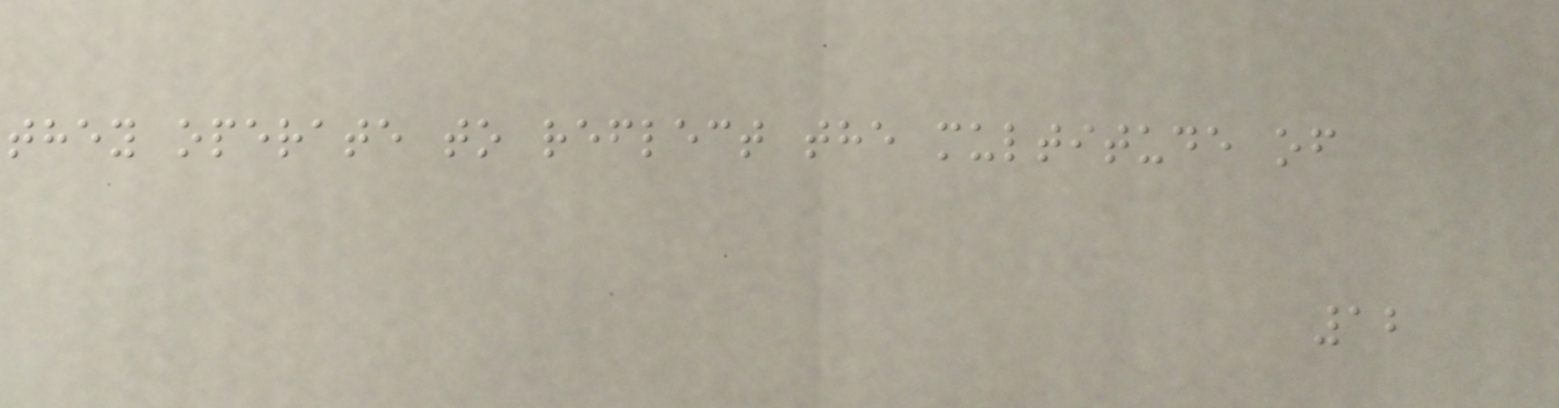they operate to reflect the multitude of
12
